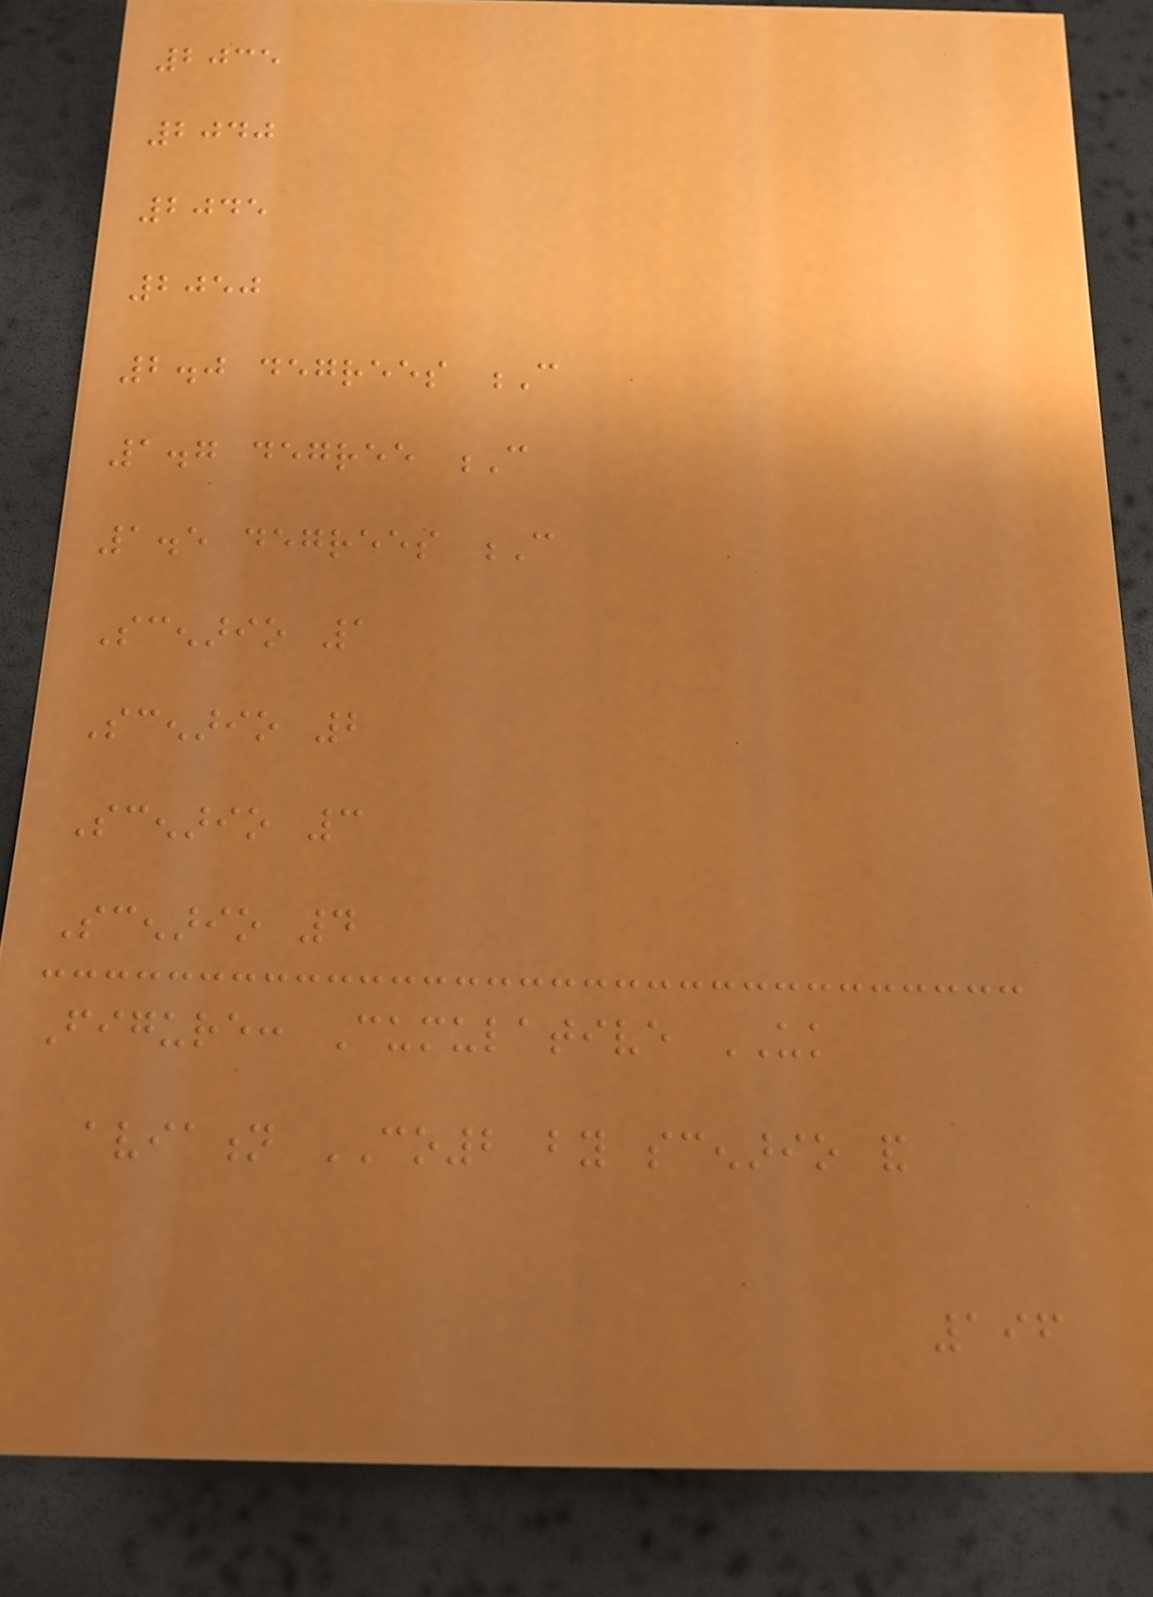2035
2040
2045
2050
2.0 degrees C
1.7 degree C
1.5 degrees C
Scenario 1
Scenario 2
Scenario 3
Scenario 4
Figure: Cumulative UK
aviation CO2 by scenario and
196
